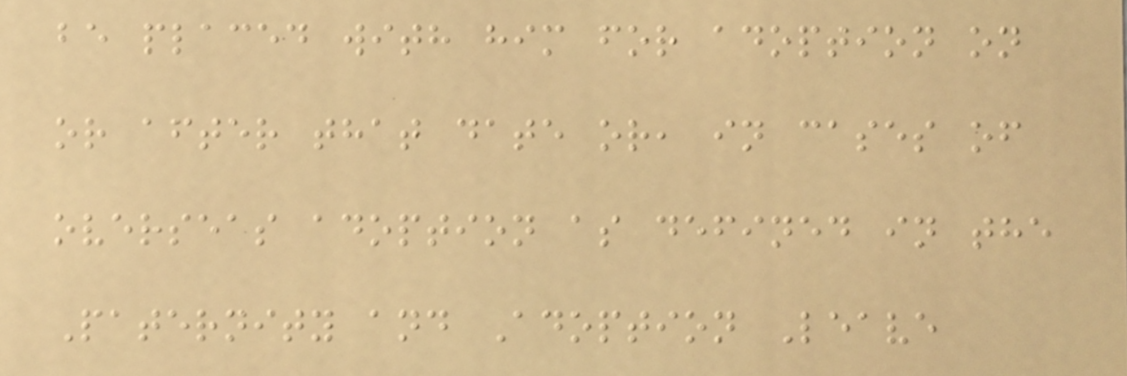be placed with him for adoption on
or after that date or, in cases of
overseas adoption as defined in the
Paternity and Adoption Leave
